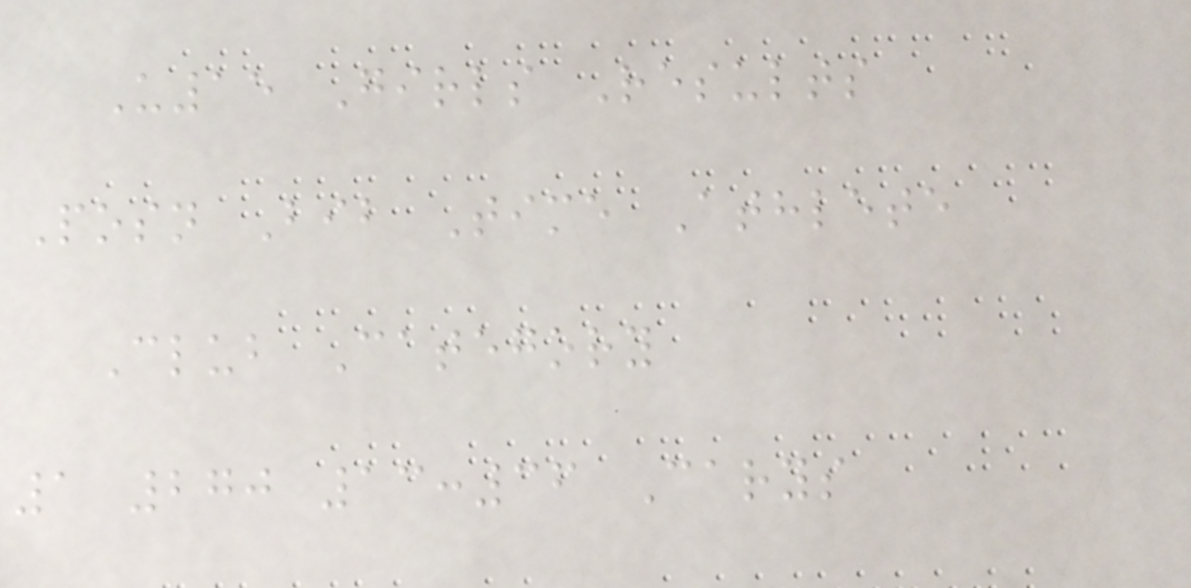U15 Girls Results
Posn Bib Time Athlete
Club Category
1 270 13:36 Carys
